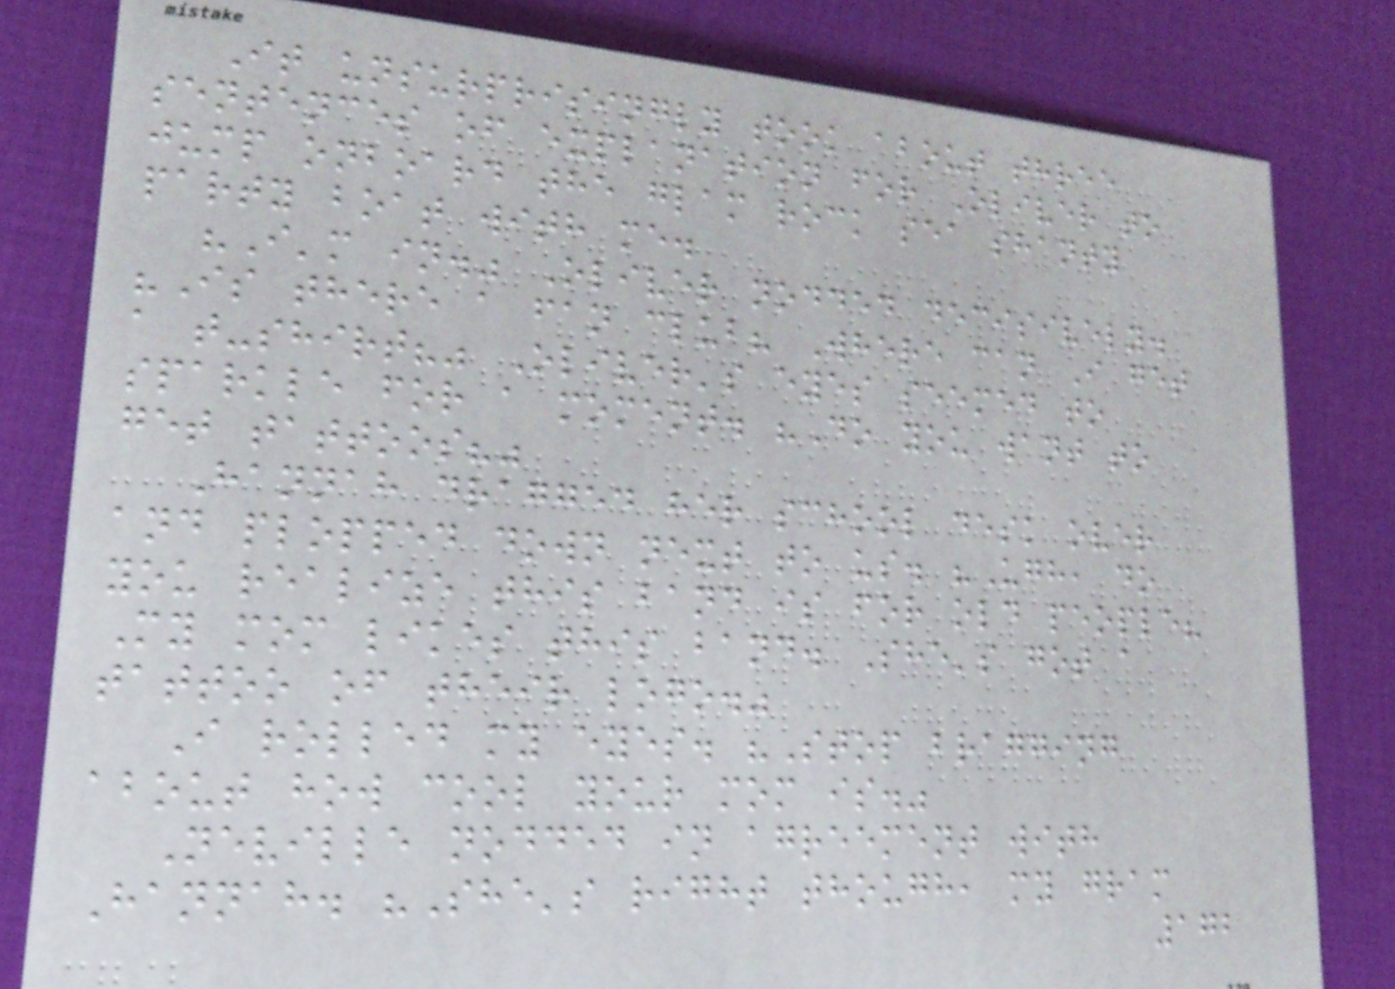It unsurprisingly took about three
sentences of explanation for Oliver to
jump onboard the glam rock sea shanty
party boat with me.
"I'm in." Oliver nodded decisively.
"Is there a fan club? Where can I get
a t-shirt?" Oliver's eyes seemed to
sparkle for a moment. "Do you want to
get tattoos?"
Hannah dragged her school desk over
and plopped down next to us. "Ugh, do
you realize this band is for old people?
My mom likes this band. She's got a
tattoo of their logo."
I rolled my eyes. "Stop bragging
about how cool your mom is."
Neville nodded in agreement with
Hannah. "She's right though, my gram
172
